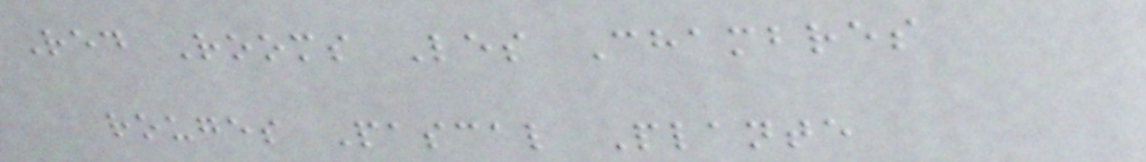Red Rooms Les Chambres
rouges Pascal Plante
